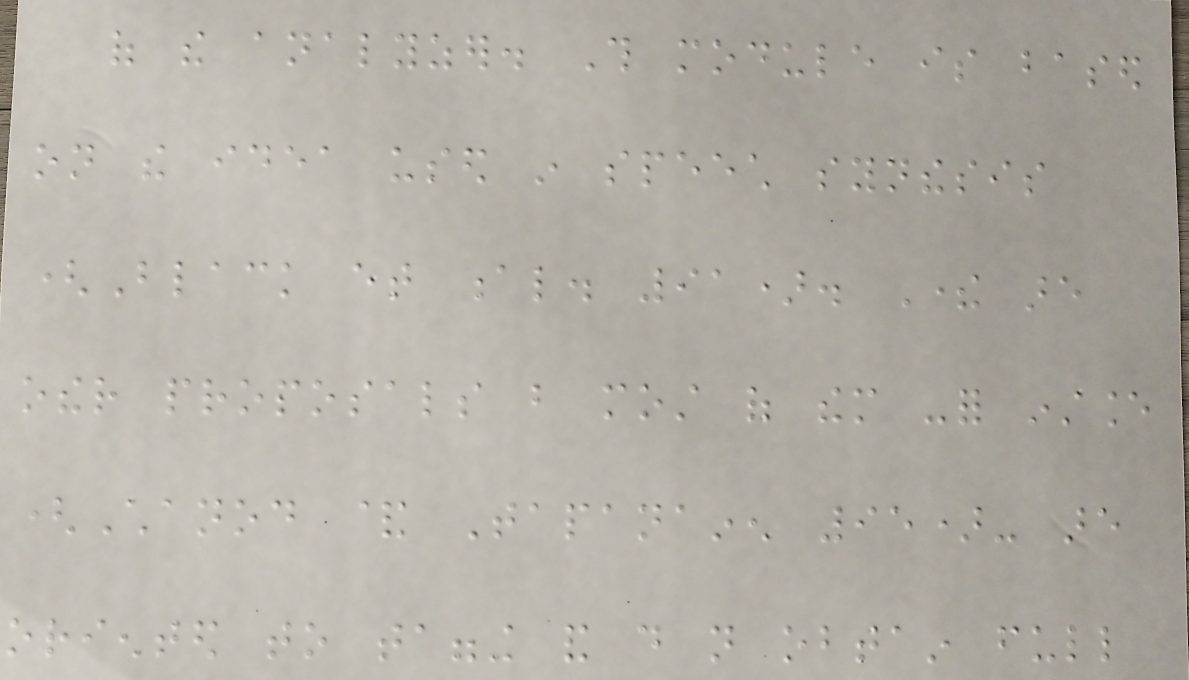of the analyzer. This module is based
on the idea used in speech synthesis
(Black et al. 91). There are
other proposals but most of them -for instance
(Chanod & Tapanainen 95)- are
oriented to tagging and do not obtain full
